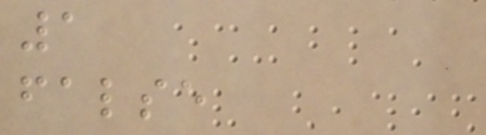1
false
